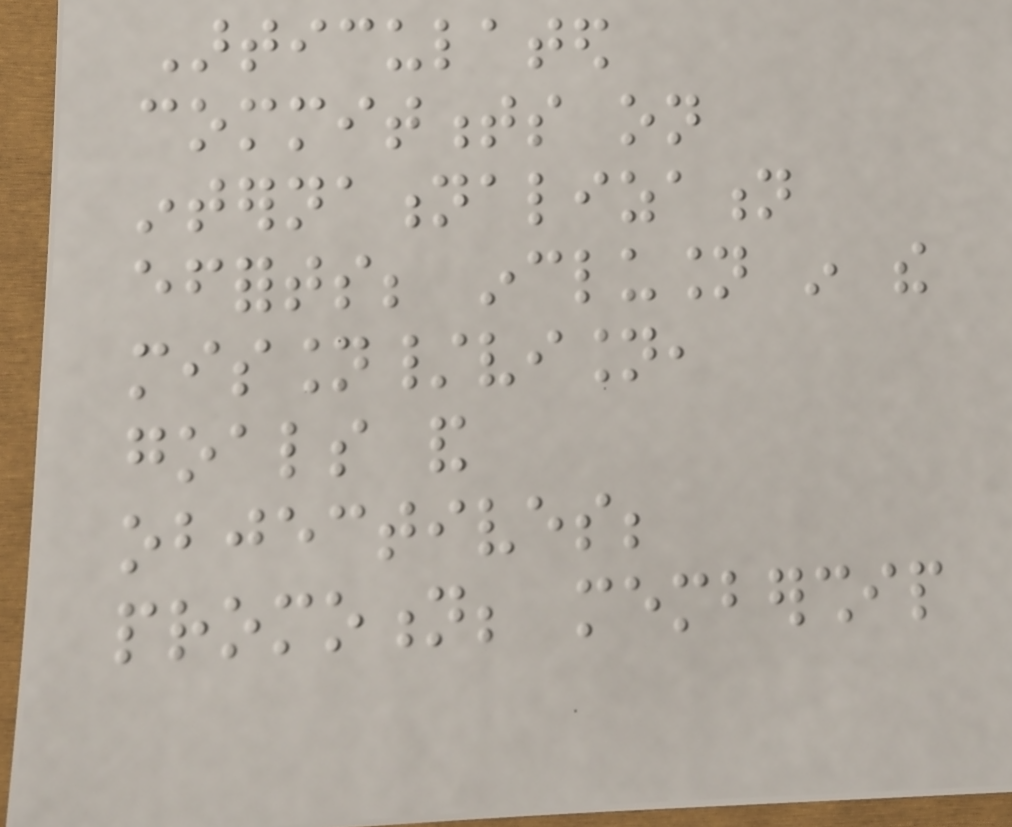Articulated
commitments on
internationalization
efforts; inclusion in the
mission/vision,
goals and
objectives;
promotion; membership
